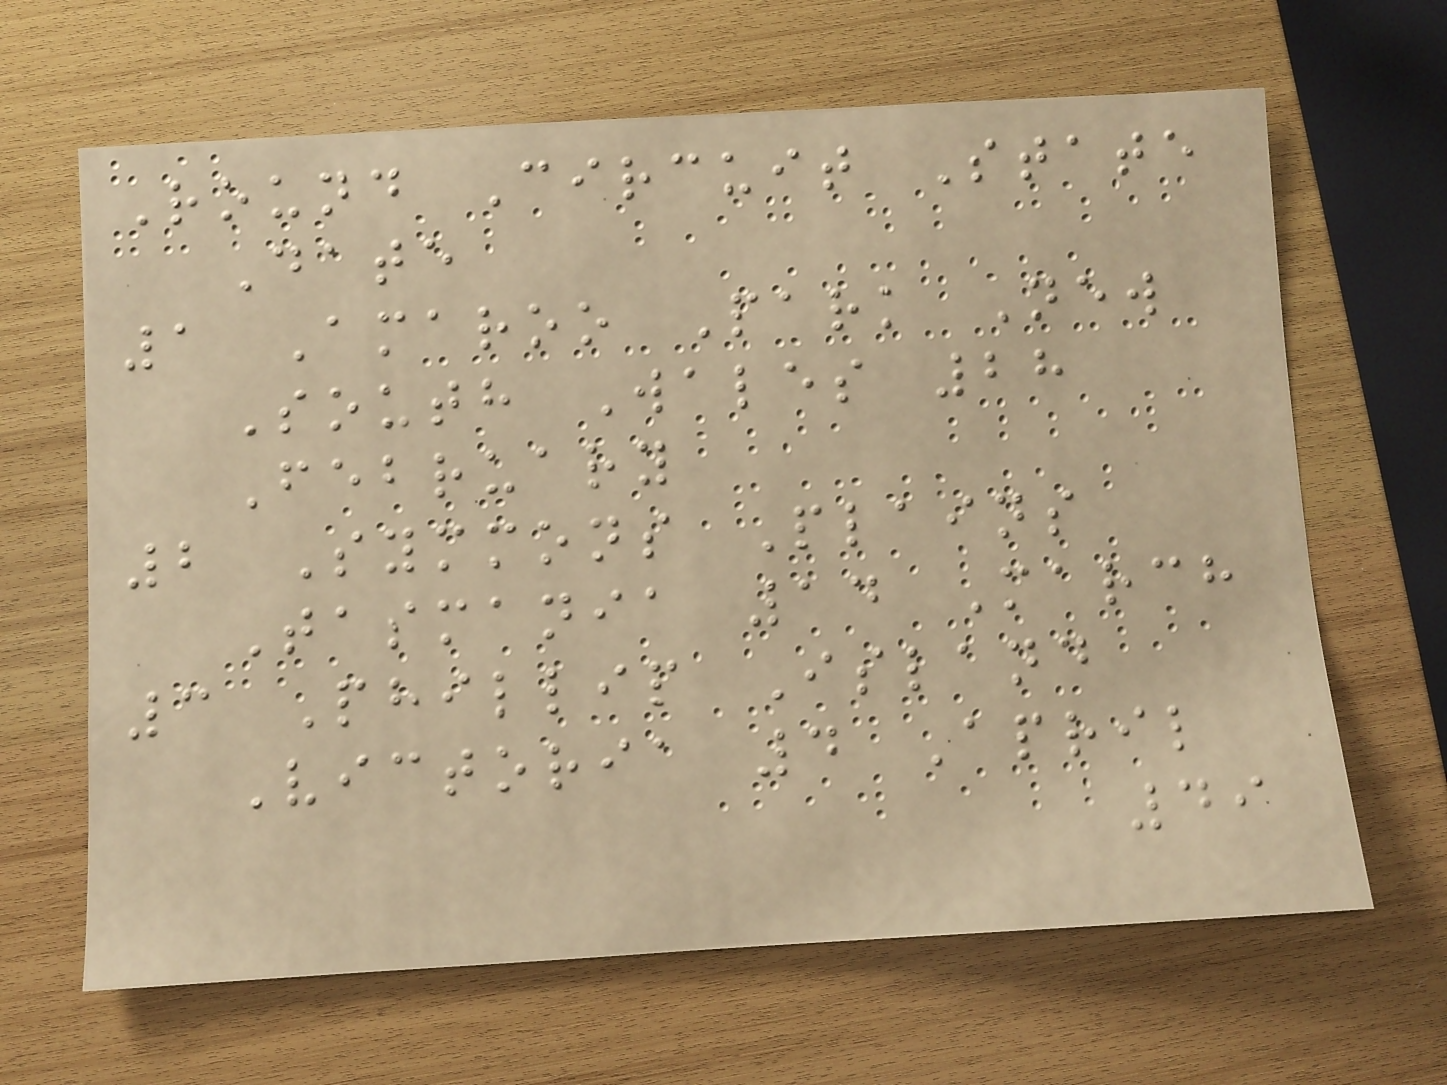Round Circuit State
Date
1 Amaroo Park New
South Wales 28
February
2 Symmons Plains
Tasmania 14 March
3 Phillip Island
Victoria 4 April
49
